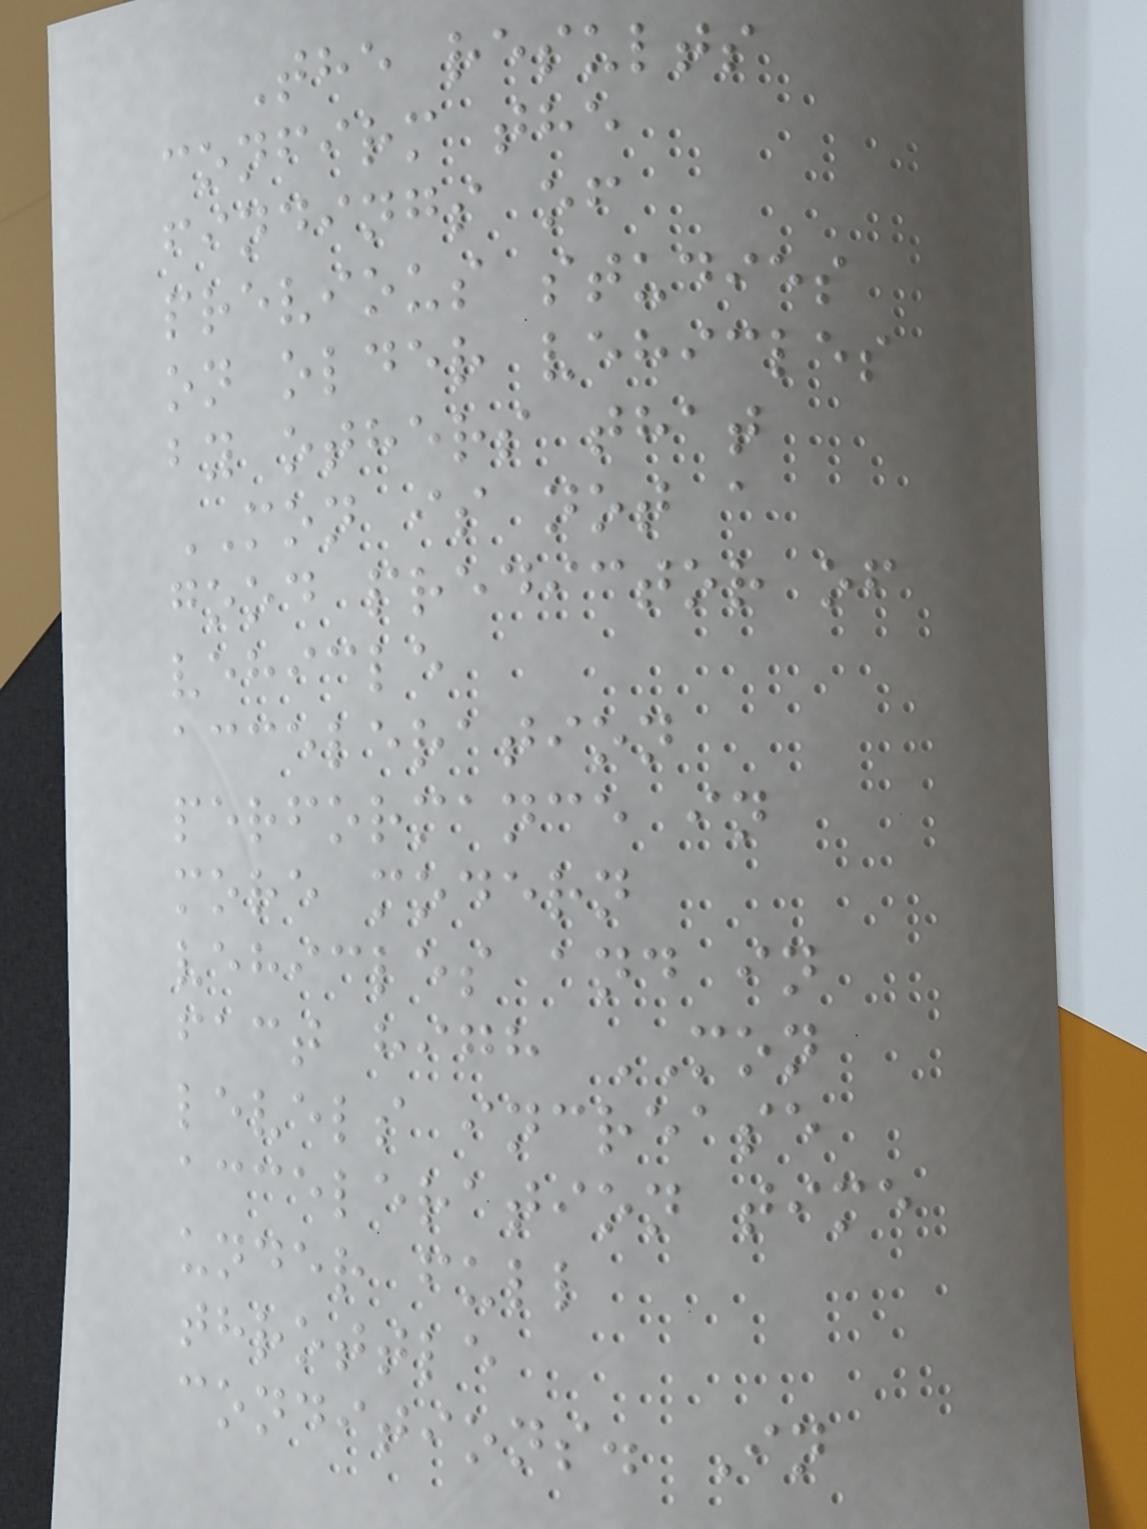The results
confirm the
findings of
previous studies
on older vehicles
by others that
MON is not a
good predictor of
vehicle
acceleration
performance in
more modern
vehicles and in
fact high MON
levels increase
acceleration time
under full
throttle
conditions. In
